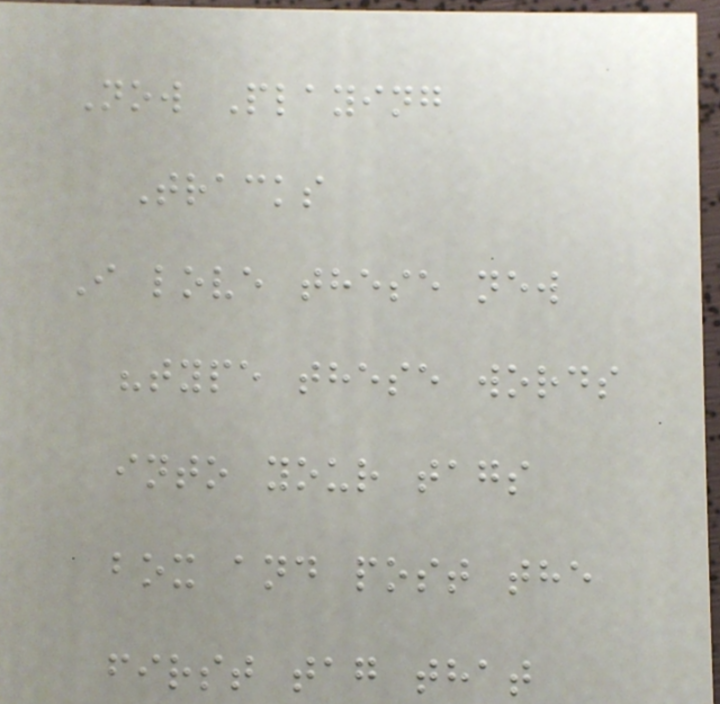Now Playing
Tracks
I love these new
"type these words
into your tags
box and post the
first tag that
